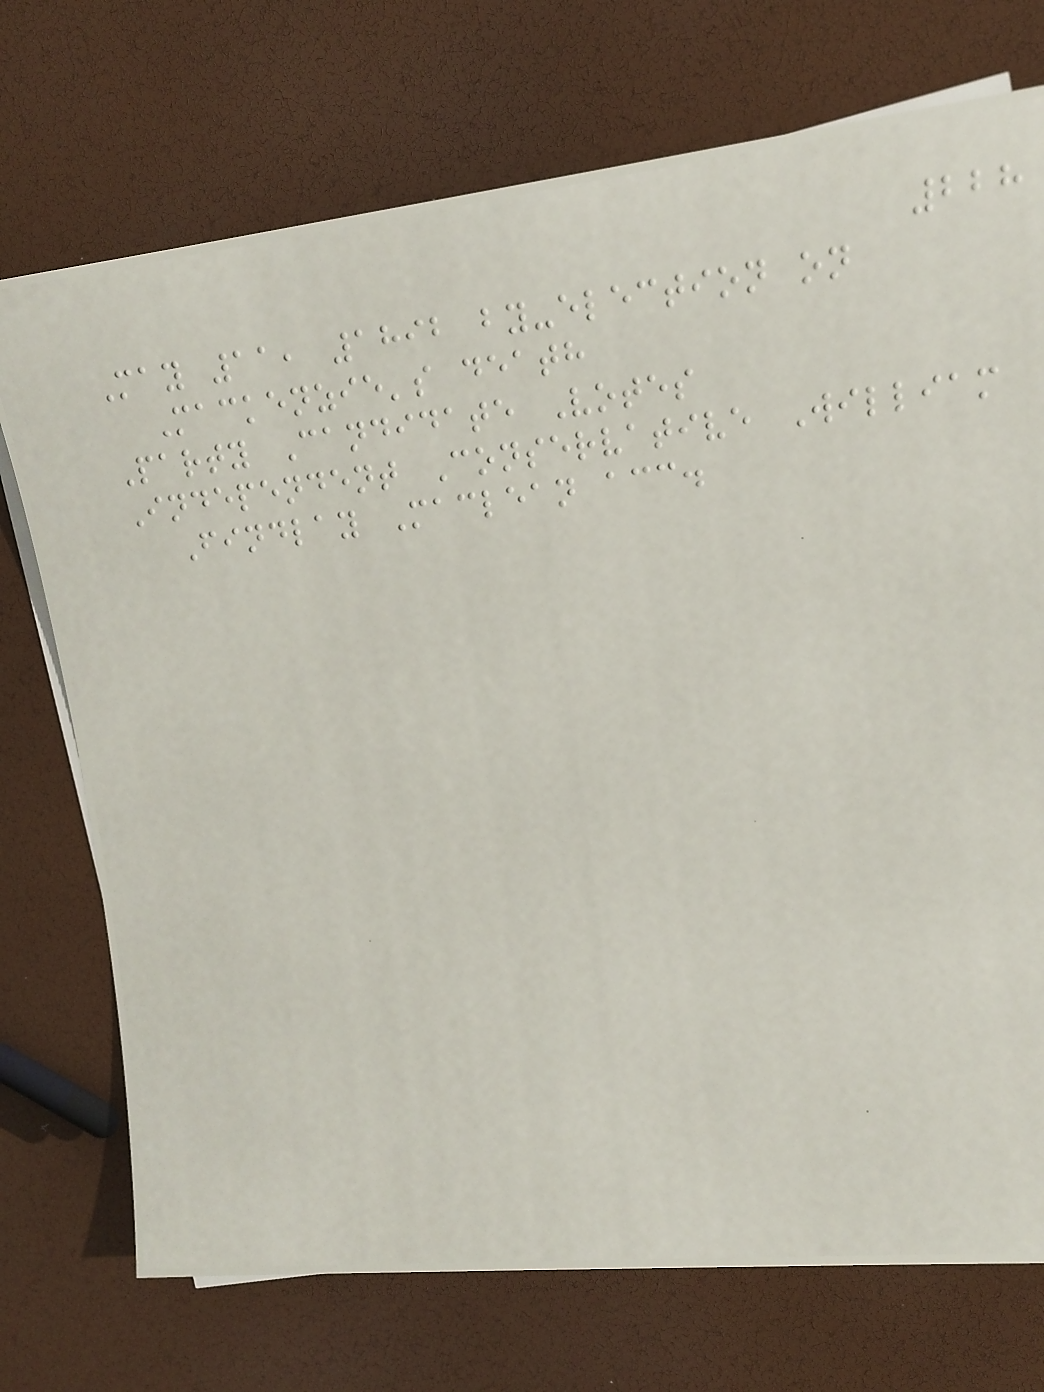228
May 11, 1892 by-election on
Mackenzie's death
Party Candidate Votes
Independent Conservative William
Findlay Maclean acc.
